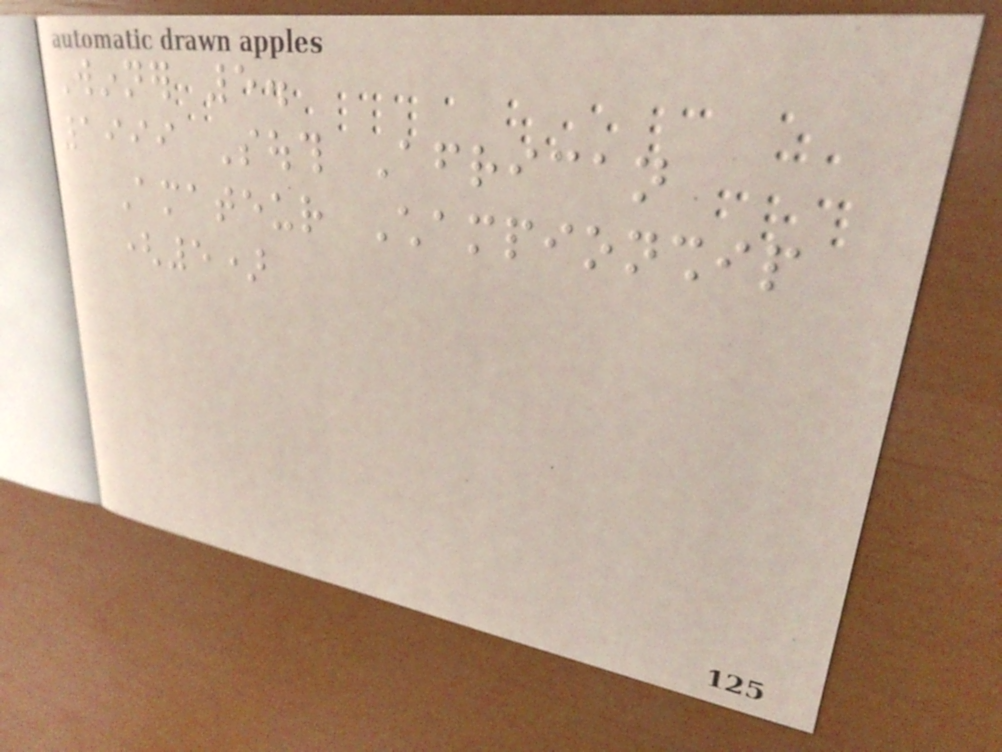Winner 5.
1999 South African
Amateur Championship
(5)
